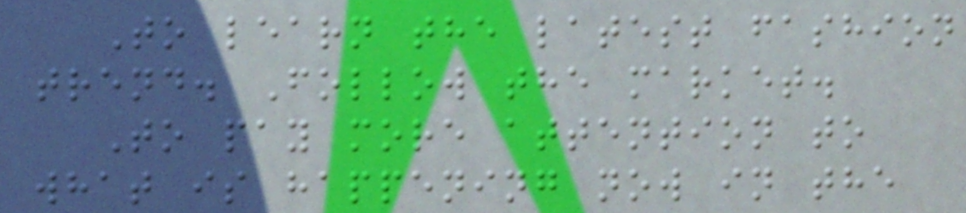To learn the latest fashion
trend. Follow the market.
To pay more attention to
what is happening now in the
